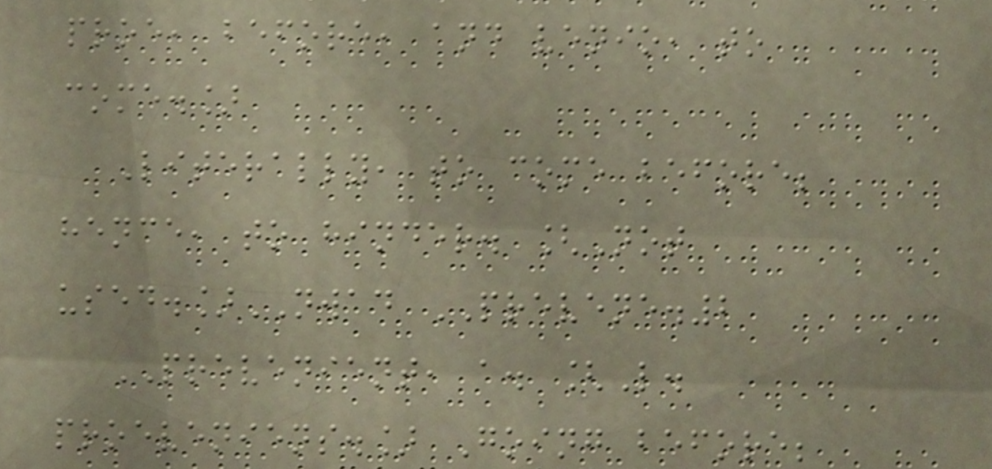proe, before, and venio, to
come.]
Literally, to come before;
hence, to hinder. [Not
used.]NWAD PREVENE.2
PREVENIENT, a. [L.
proeveniens.] Going before;
